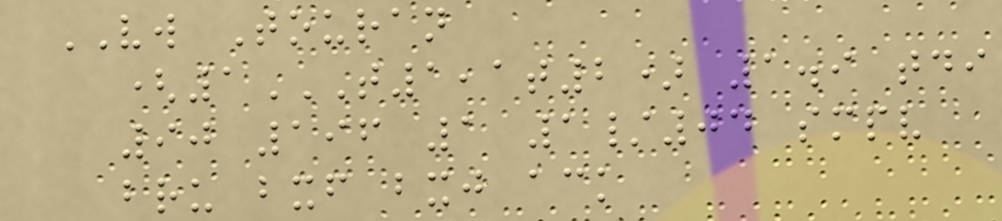VW Touran
(1T1,1T2) 1.9 TDI
90 196 1 1/04 SMPV
BRU BXF BXJ ACK
